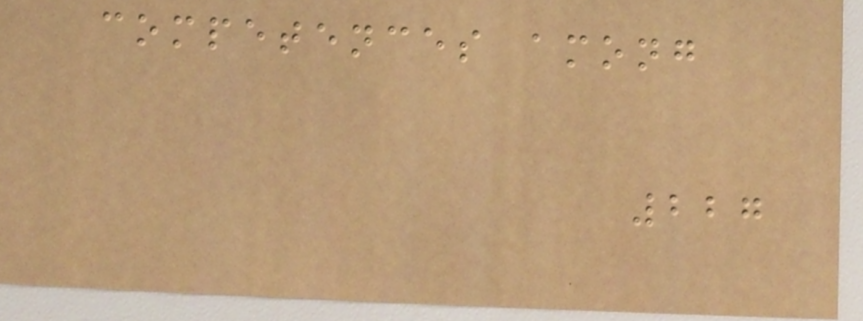competences among
227
